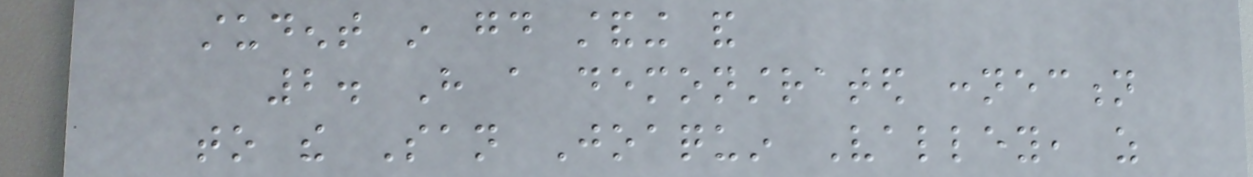student in good standing and
2. Have a demonstrated connection
to the San Joaquin Valley, as
